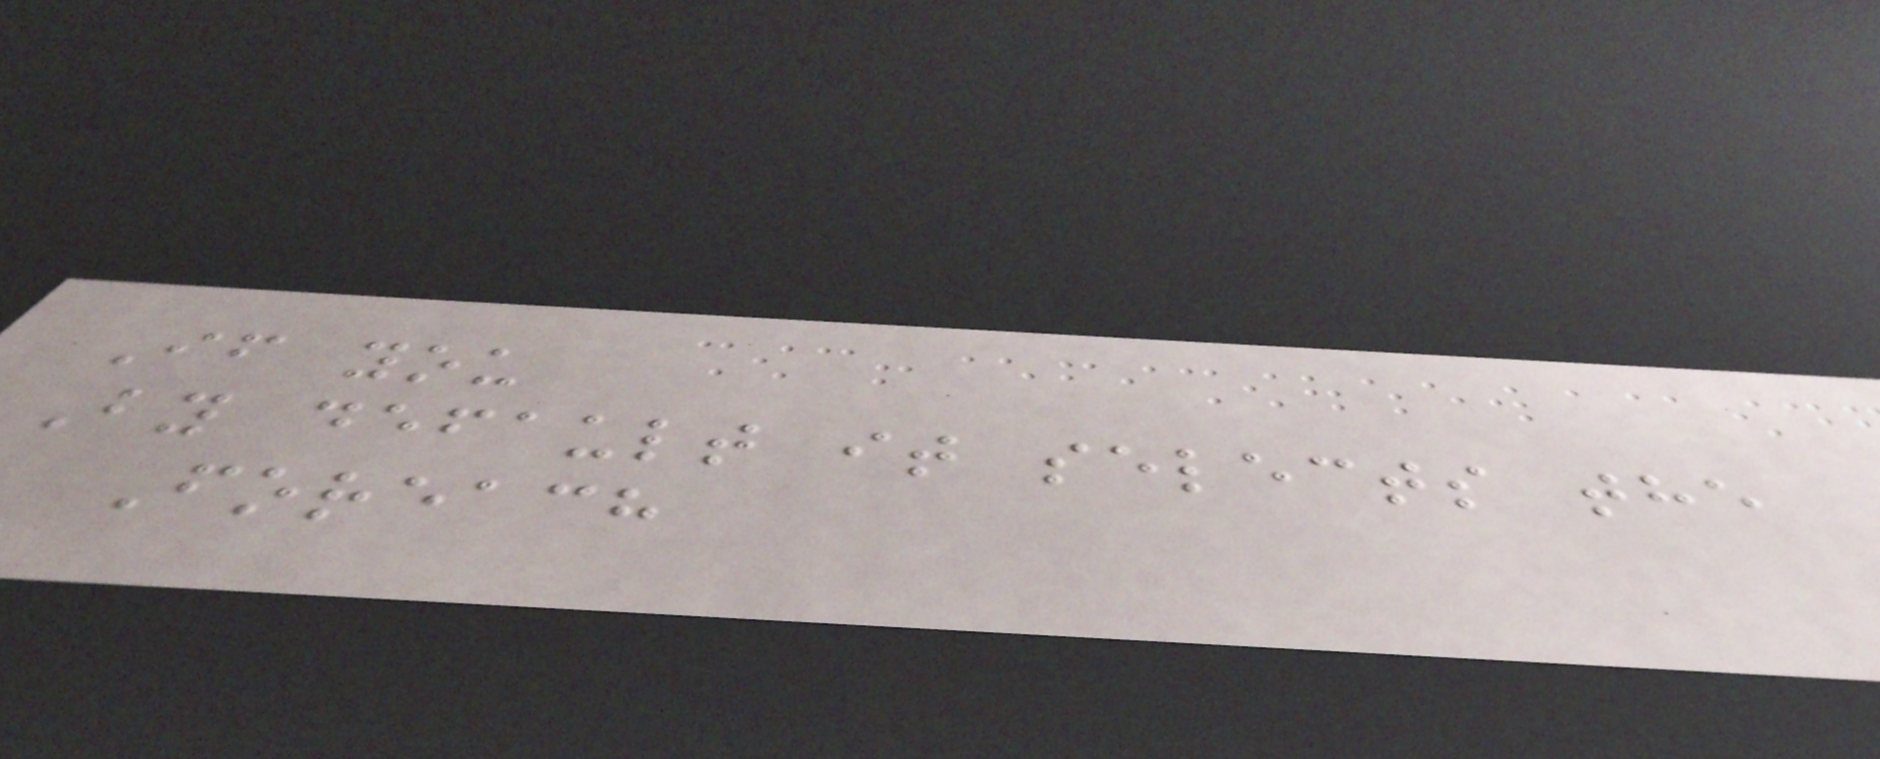If you
By default it selects the
Foreach
